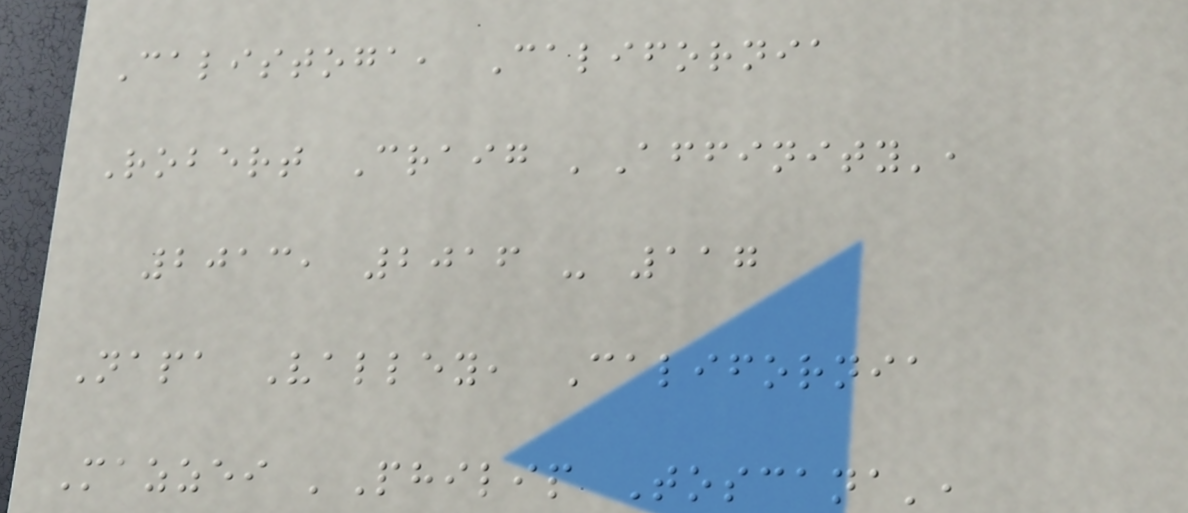Calistoga, California
Robert Craig 'Affinity',
2013, 2016 - 117
Napa Valley, California
Mazzei 'Philip Toscana',
